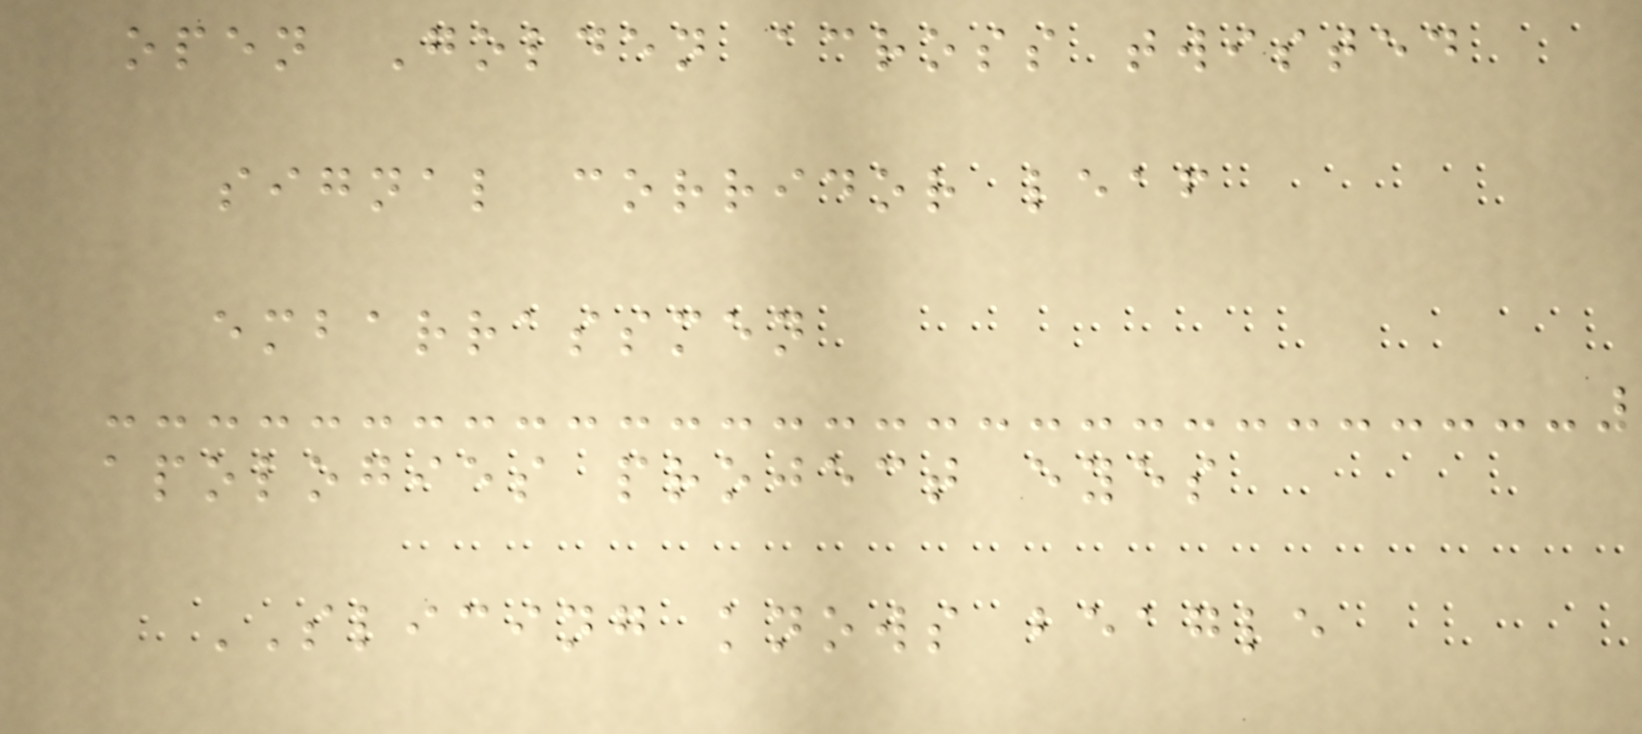open Golden across twisted
signal corridor leaf
embarrassmen
apologies project eyes
SLICING knows beagle
